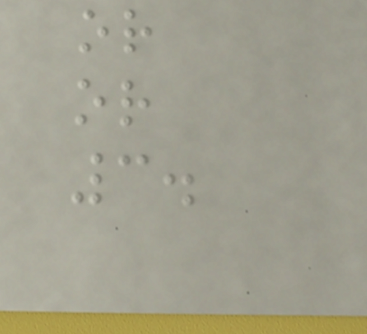or
or
3.
